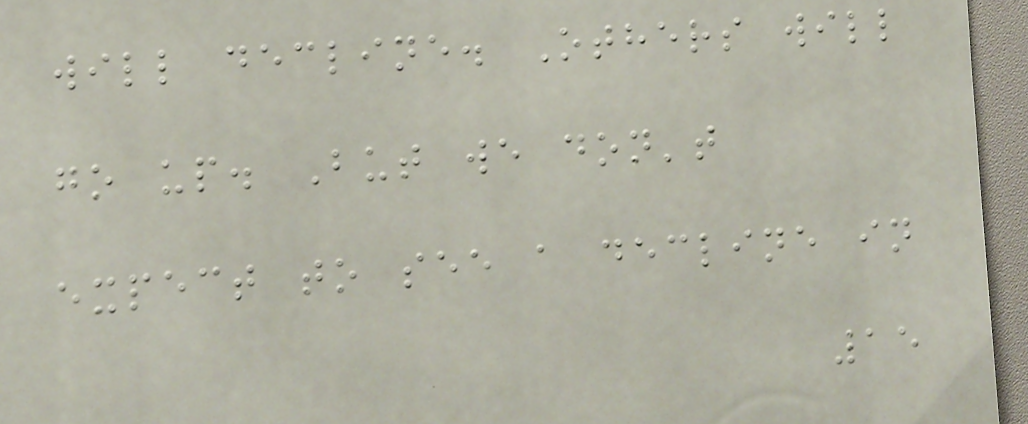will decline. Others will
go up. But we don't
expect to see a decline in
15
